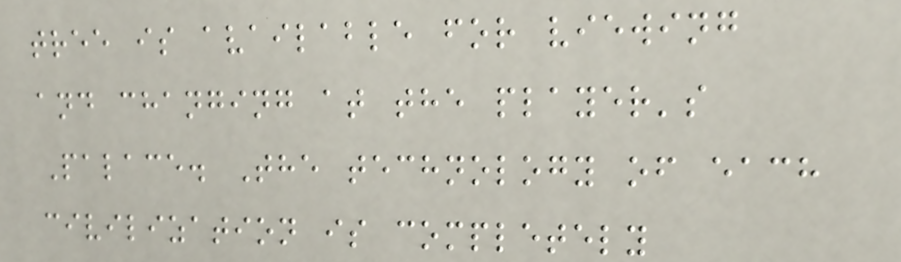tree is available for viewing
and changing at the player's
Palace. The technology of each
civilization is completely
